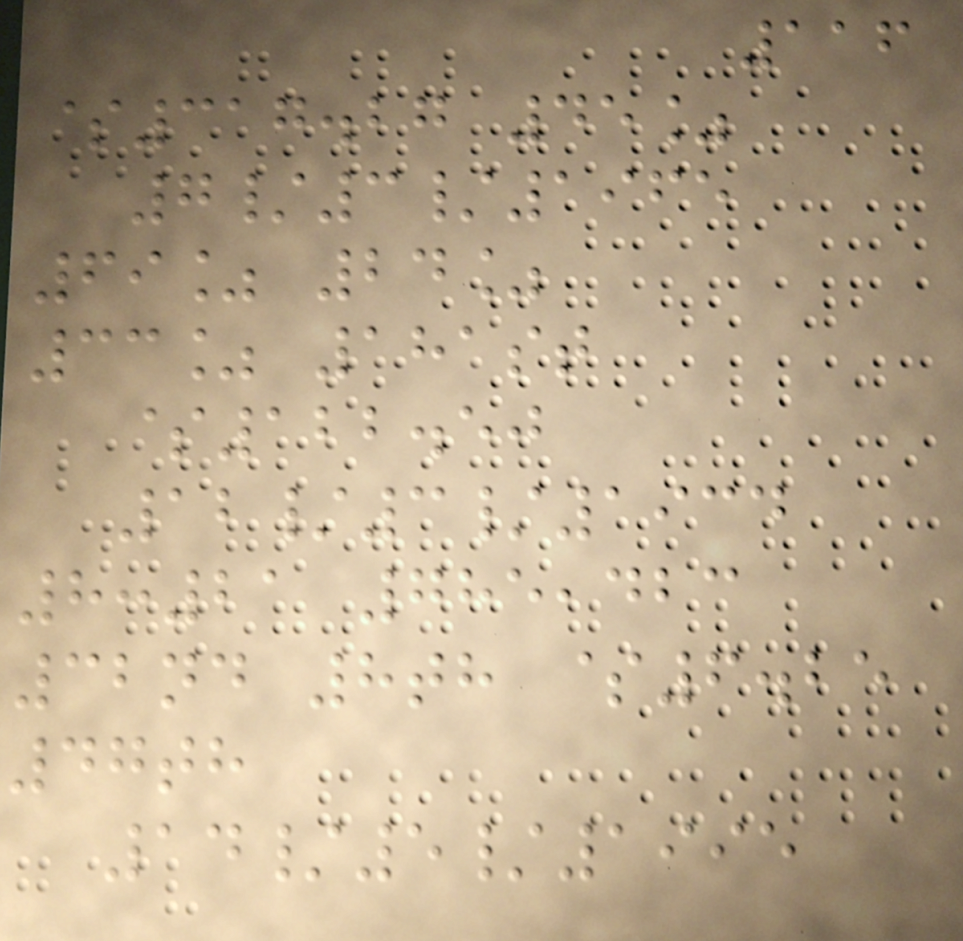116
$317.27 45%
7/3/1965
69% 24%
33% 181st
$122.50
12/3/1934
8:21 785,423
32nd 8th $6.25
47th
14/5/1995
